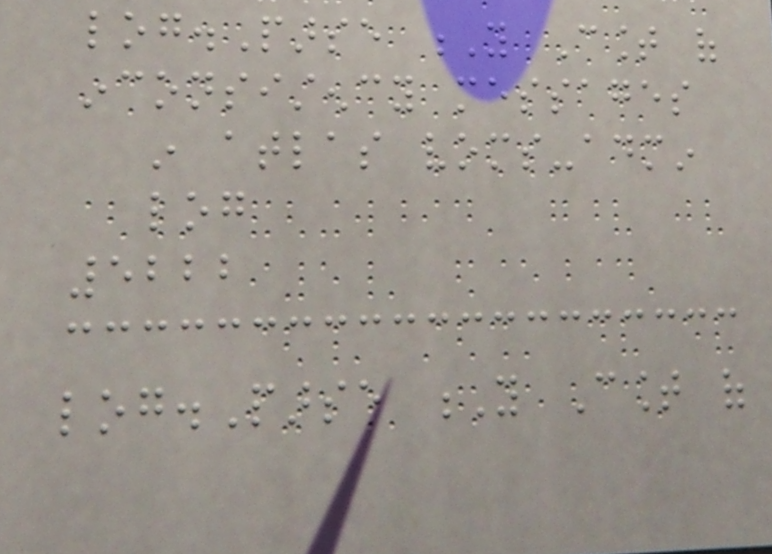log.Parse Y Count of
inconsistency messages
in atlas voms-admin
log
5222
log.Parse Y Count of
